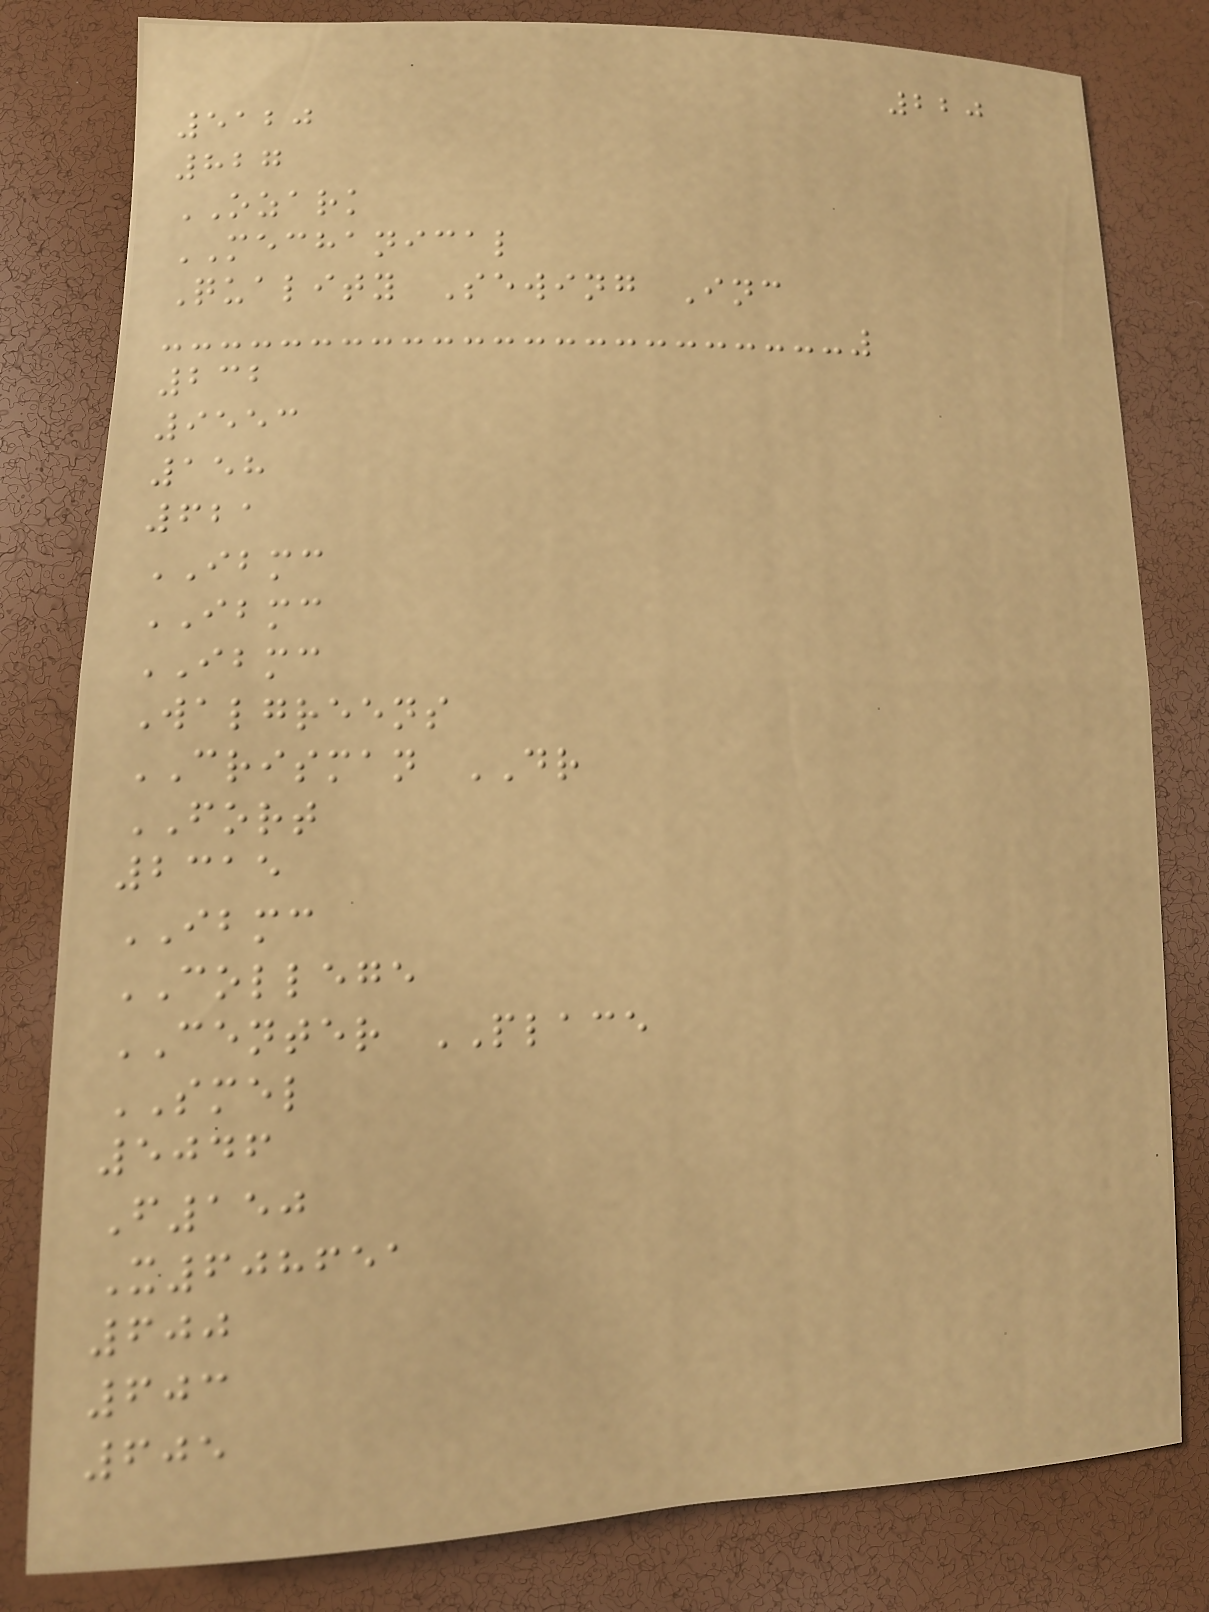220
5120
827
OZARK
MECHANICAL
Quality Sewing Inc
232
9553
158
621
IBMC
IBMC
IBMC
Walgreens
CRISMAN DR
FORT
2315
IBMC
COLLEGE
CENTER PLACE
SMEL
5046
F150
X608651
600
603
605
